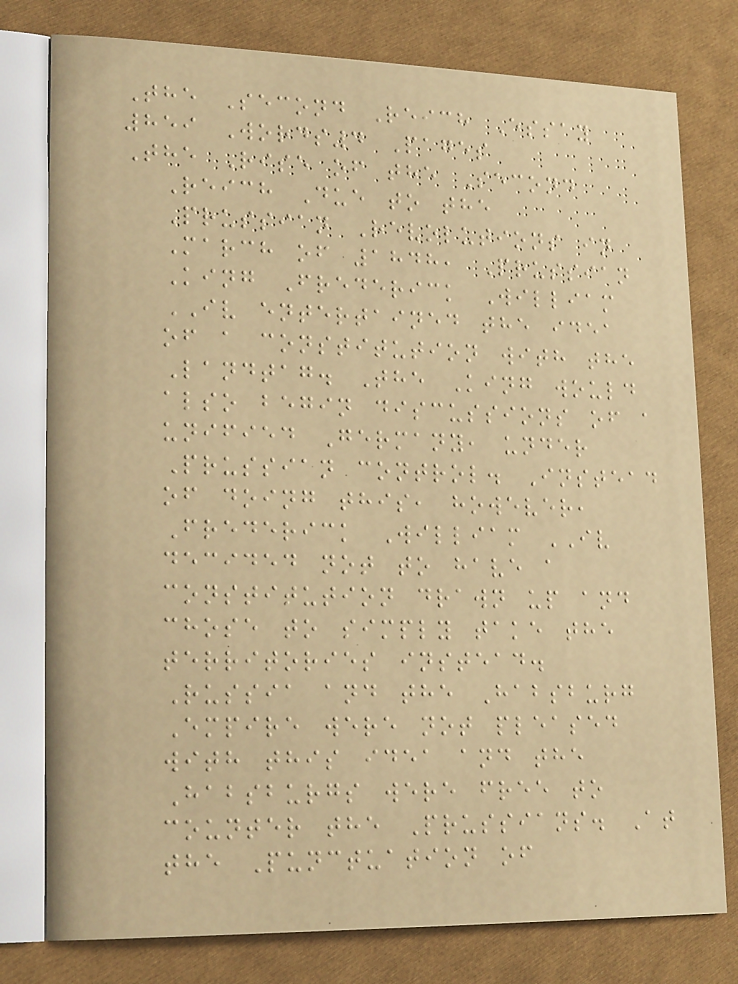The Second Reich Essay
859 Words4 Pages
The Rise of the Second
Reich Due to the
Prussian Revolutions in
March of 1848, Prussian
King Frederick William
IV entertained the idea
of a constitution with the
Landtag. The King would
also begin discussions of a
unified Germany, under
Prussian control. Instead
of doing this, however,
Frederick William IV
decided not to have a
constitution drawn up and
chose to simply take the
territories instead.
Russia and the Habsburg
Empire were not pleased
with this idea and the
Habsburgs were free to
counter the Prussians. At
the Punctuation of
